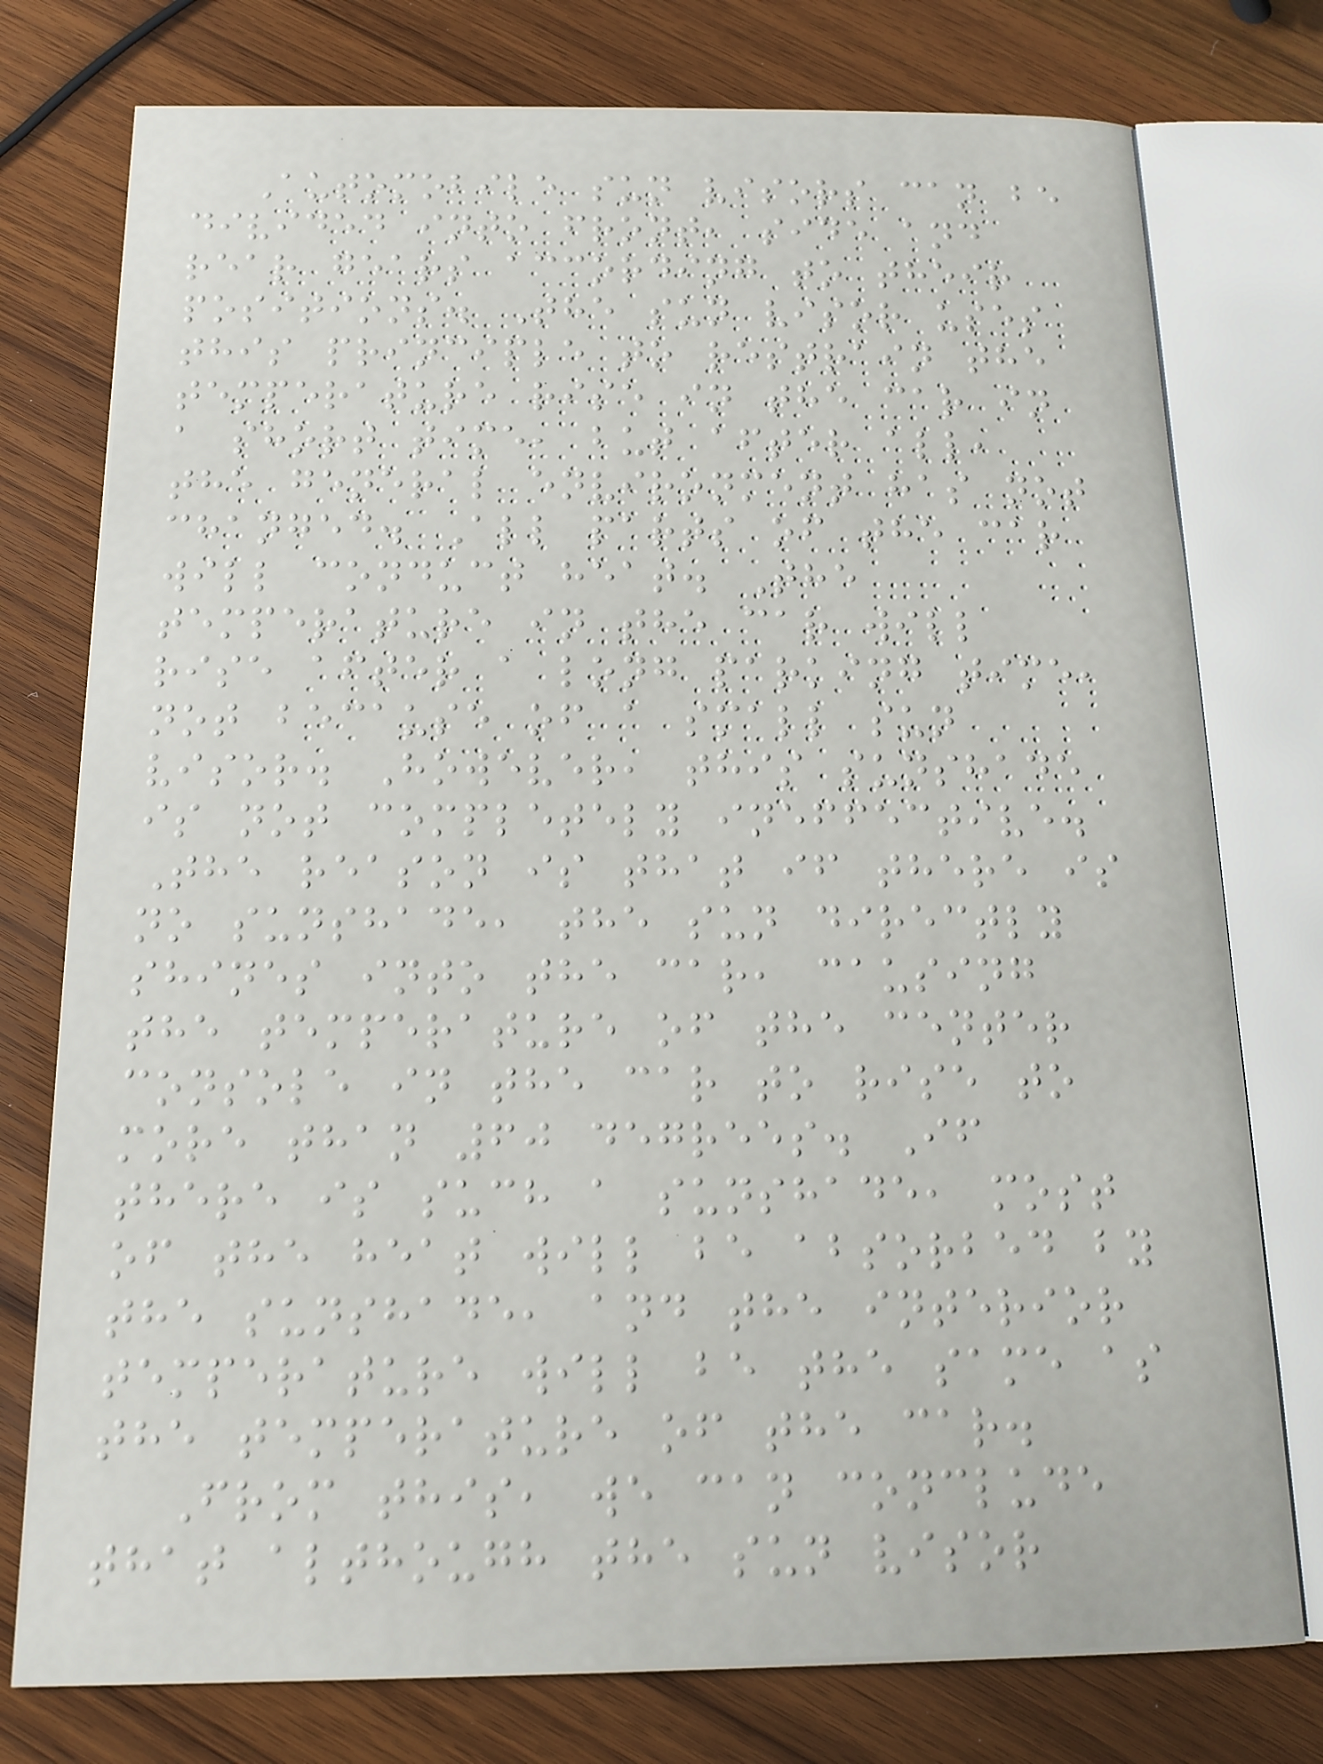Automobile sun visors can be
divided into front, side and
rear gears according to their
positions. The sun visor uses
this principle to restrain the
temperature rise in the car in
a short time, but after all,
the general environment has not
changed. All parts of the car
will conduct heat. The
temperature in the car will
rise after a long parking time,
not because of a small sun
visor. However, this sunshade
is not completely ineffective.
The reason is that if there is
no sunshade, the sun directly
shines into the car, causing
the temperature of the center
console in the car to rise to
more than 60 degrees. If
there is such a sunshade, most
of the heat will be absorbed by
the sunshade, and the interior
temperature will be the same as
the temperature of the car.
From this, we can conclude
that although the sun visor
